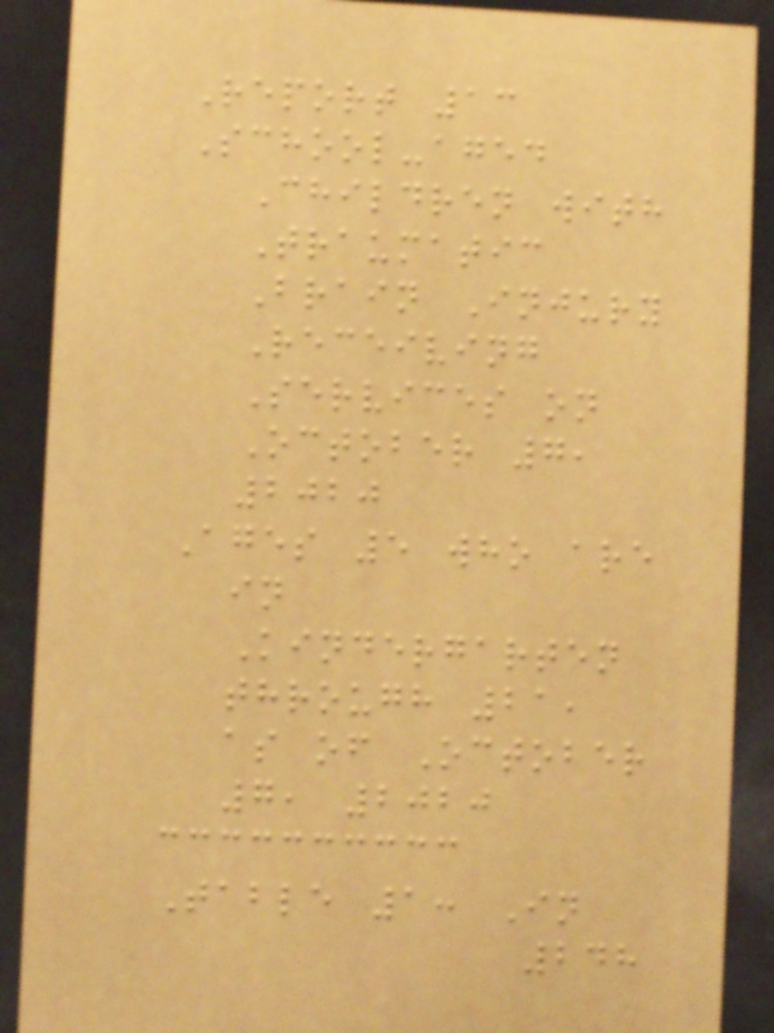Report 13
School-aged
Children with
Traumatic
Brain Injury
Receiving
Services on
October 7,
2020
Ages 5 who are
in
Kindergarten
through 21,
as of October
7, 2020
Table 1: In
248
